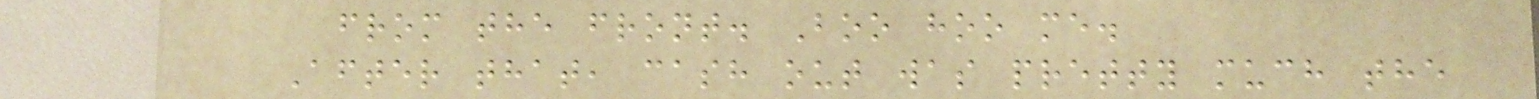from the front. Boo hoo me.
After that, cash out was pretty much the
